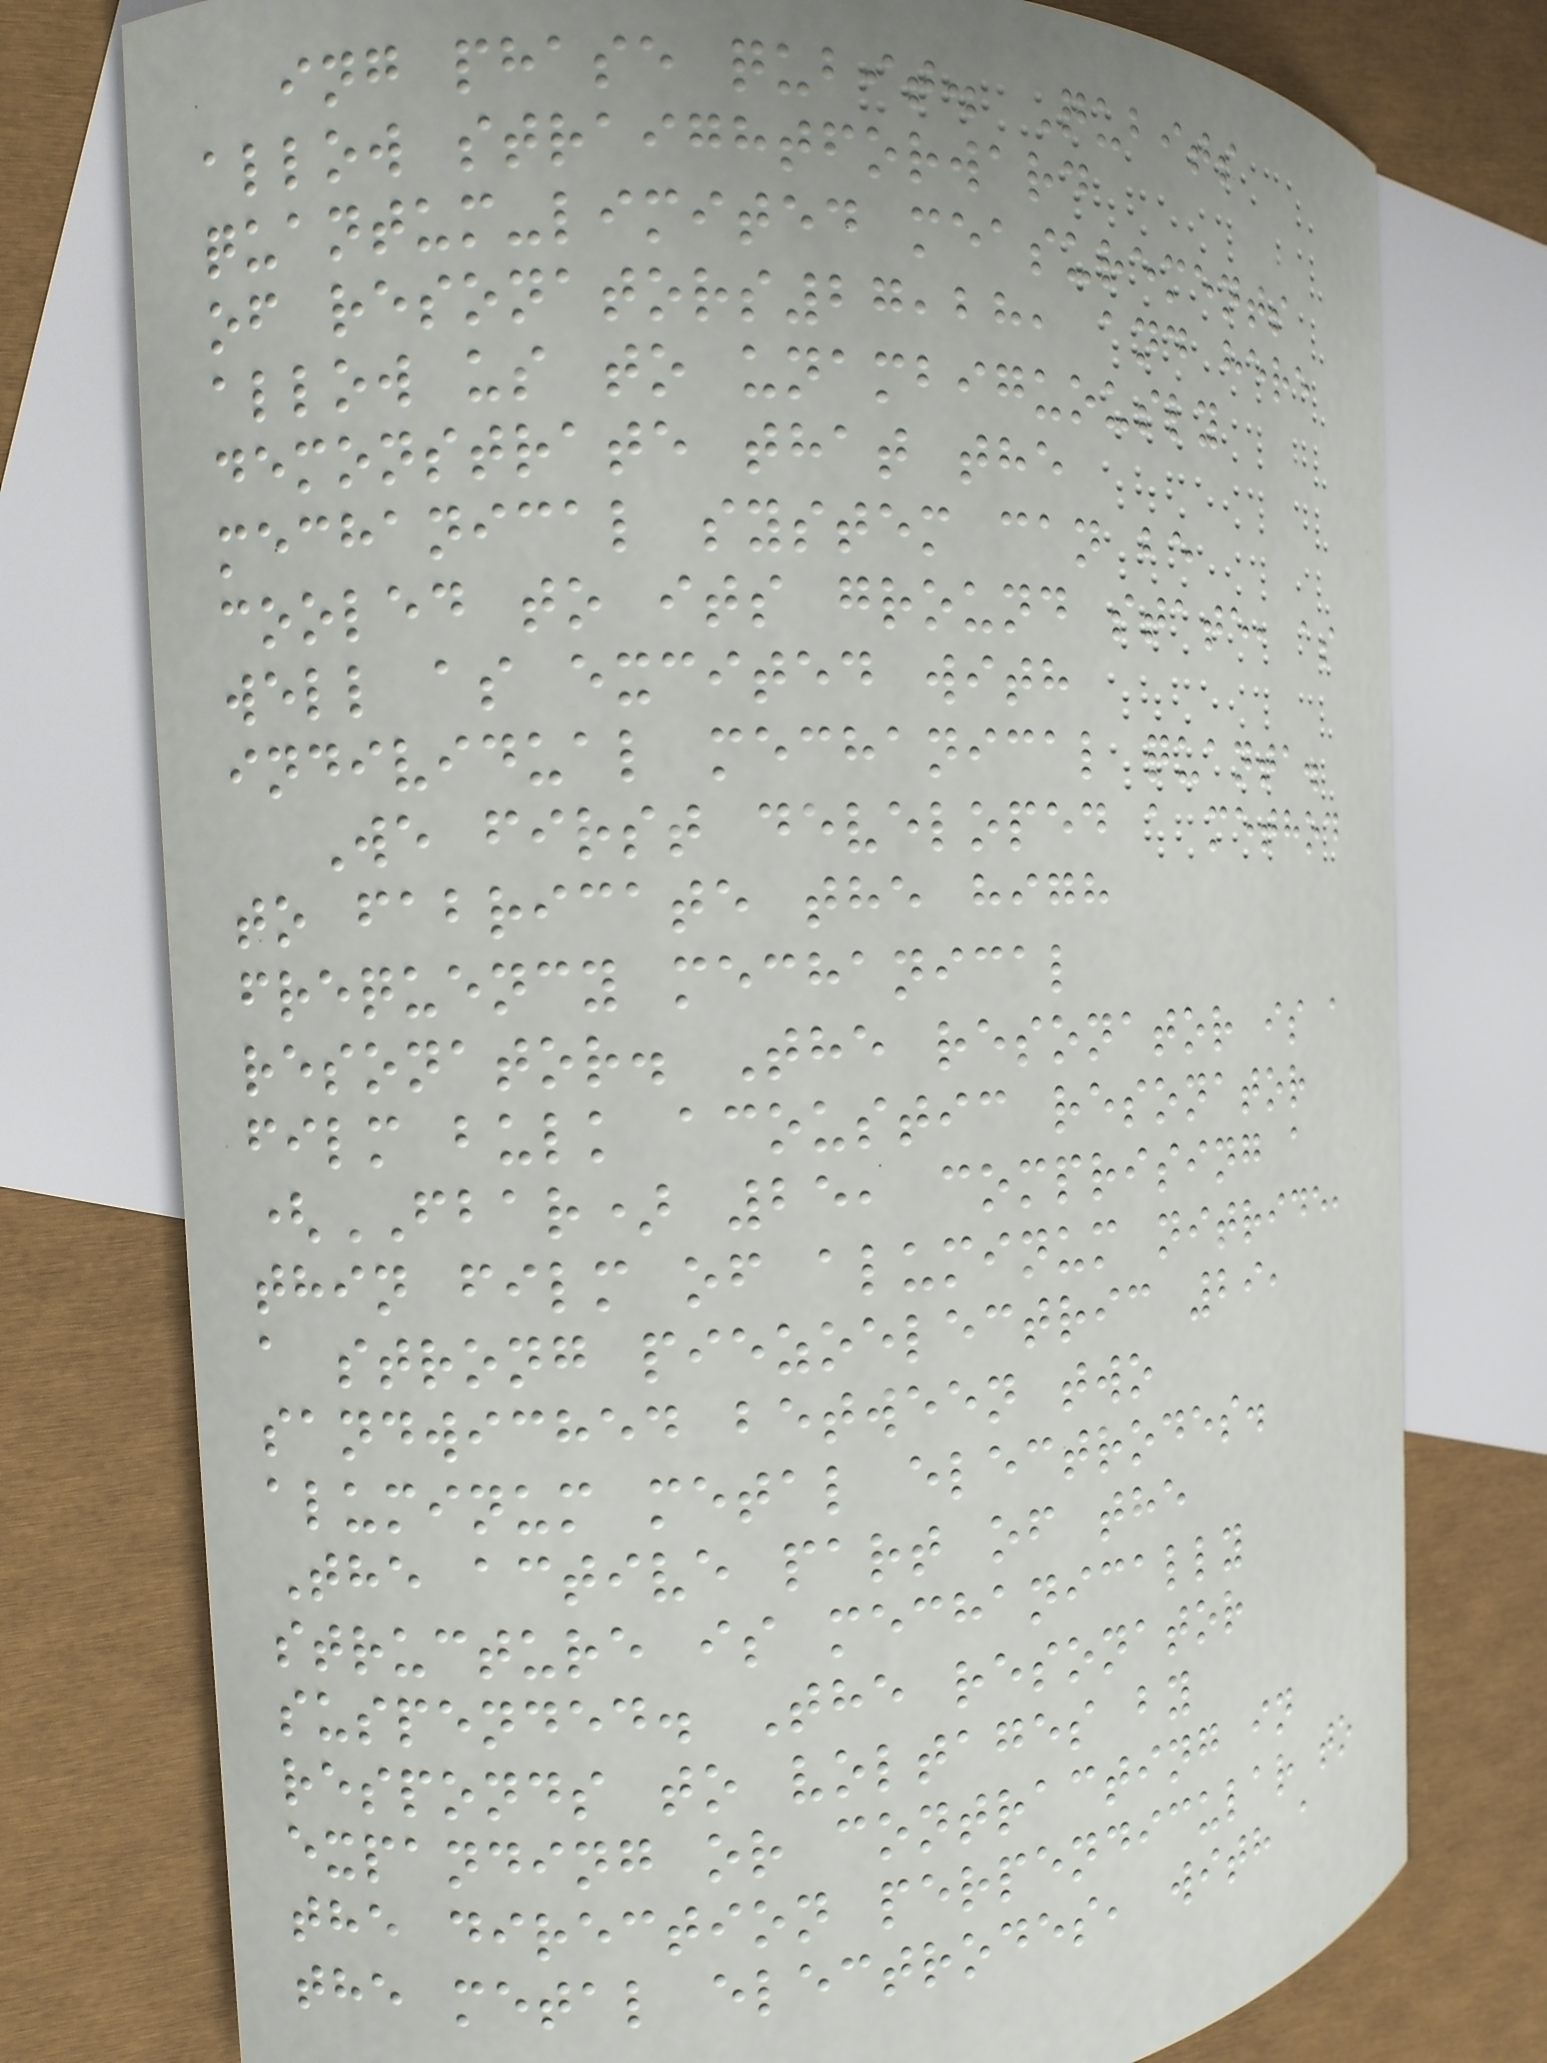ing phase qubit. Qubits
allow straightforward
quantum-limited measurements
of resonators27,28, and here
allow us to unambiguously
demonstrate that the
mechanical system can be
cooled to its ground state, as
well as excited with
individual mechanical quanta.
We first developed a method
to fabricate the high
frequency mechanical
resonator. The resonator is a
film bulk acoustic resonator
(FBAR) 25, comprising a
thin film of aluminum nitride,
a strong piezoelectric 29,
sandwiched between two
aluminum metal electrodes.
The active part of the
structure is mechanically
suspended. The resonator
responds to voltages by
expanding or contracting in
the direction perpendicular to
the metal electrodes, with a
